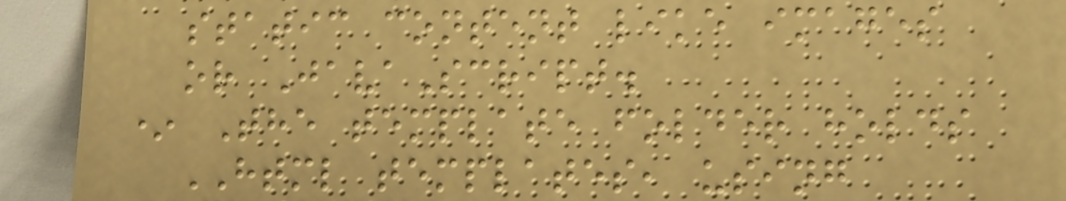static content like images
or JavaScript.
* The template folder holds
HTML templates, using
